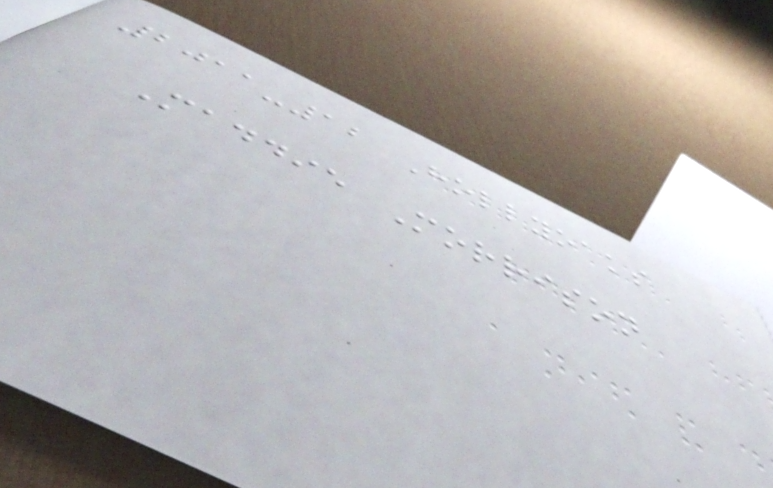2011-12 Hollyoaks
Maddie Morrison
